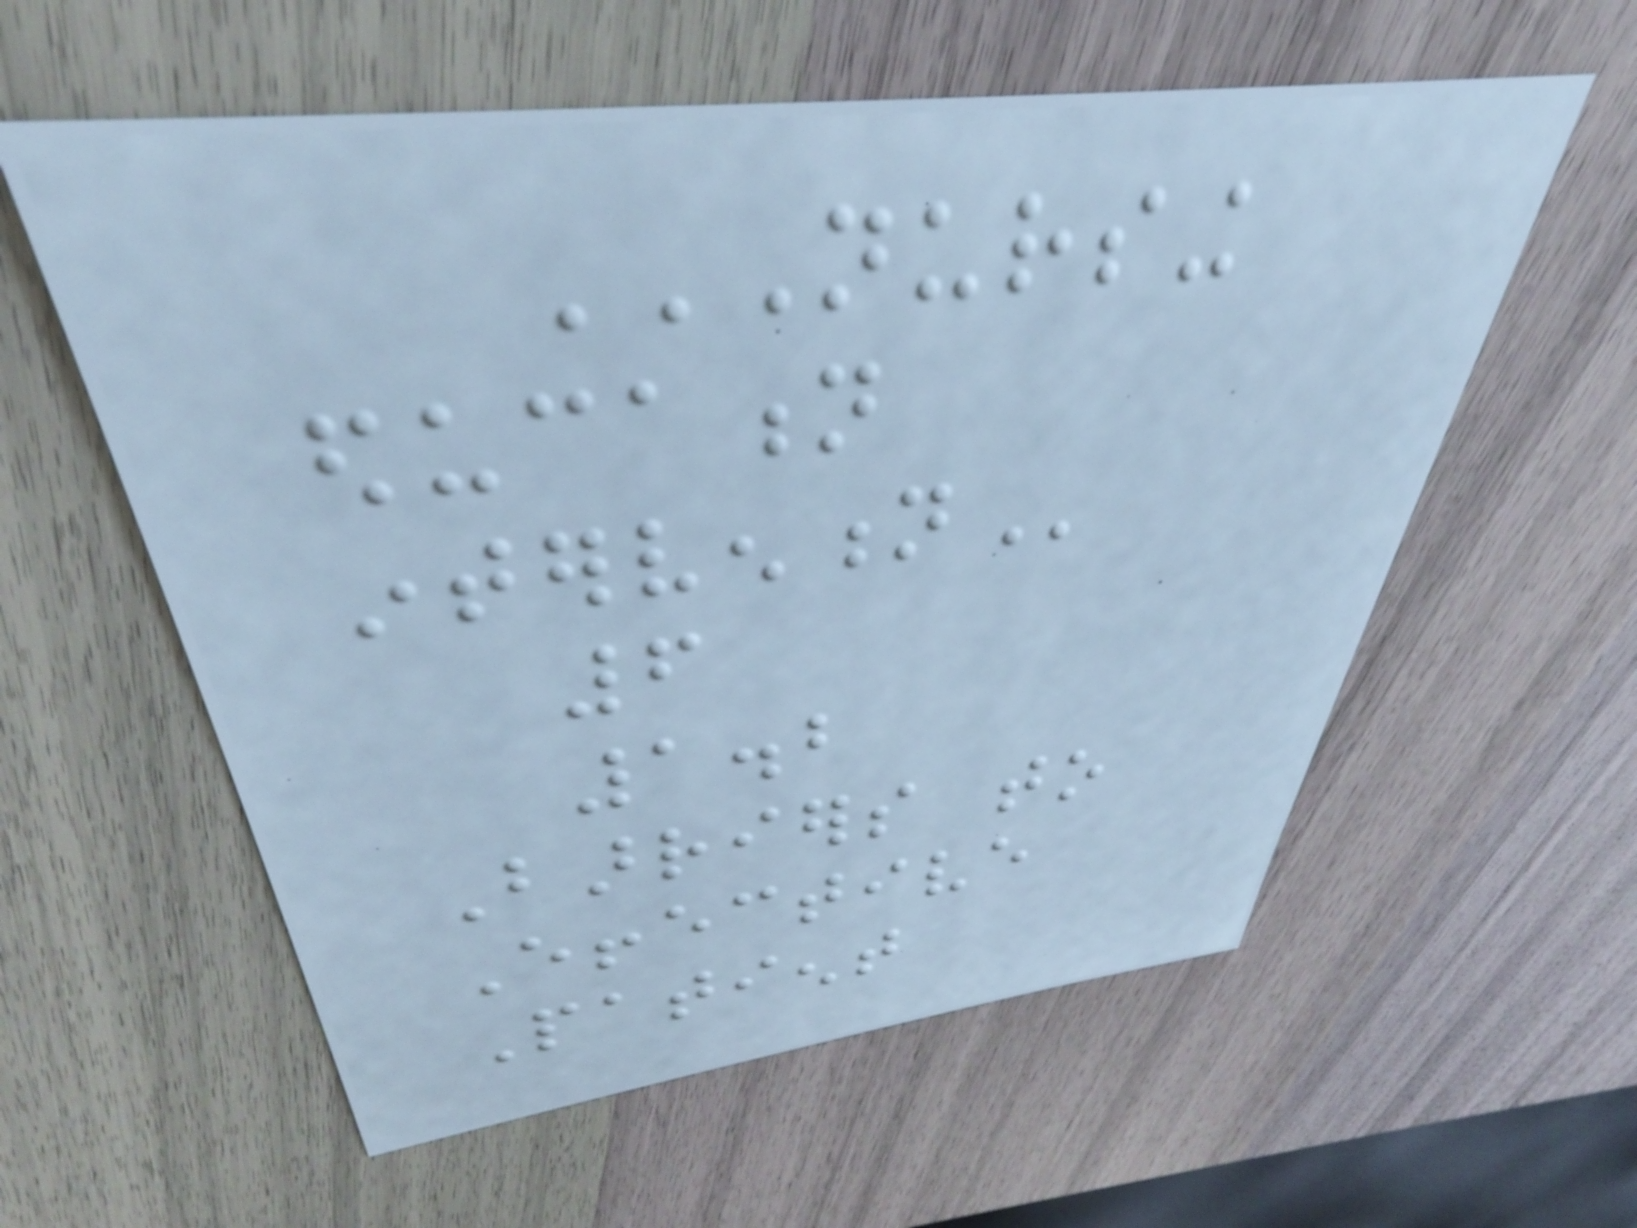NURSING
EDUCATION
INTERVENTION
6
1.2
Barriers to
Effective
Patient
